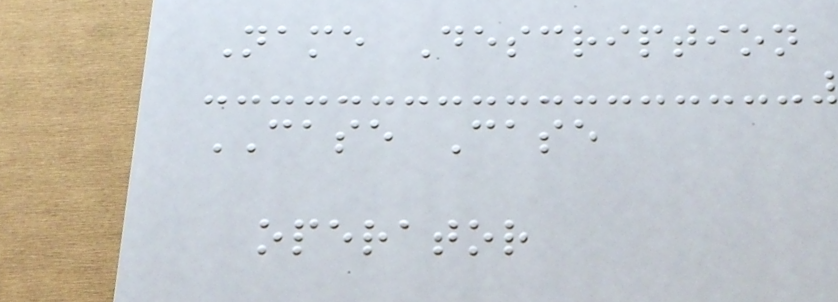Name Description
CASE Case
operator
